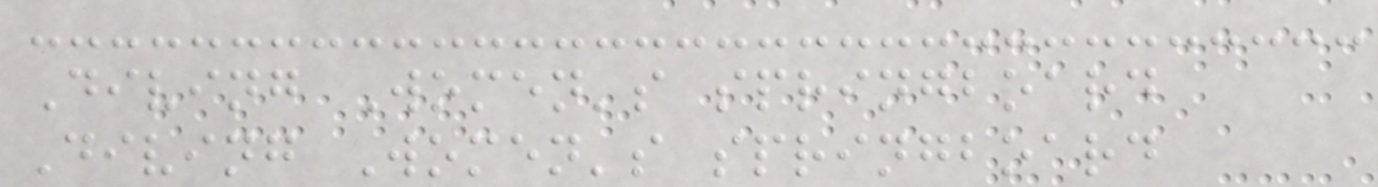Diving Women's springboard
Diving Women's springboard
